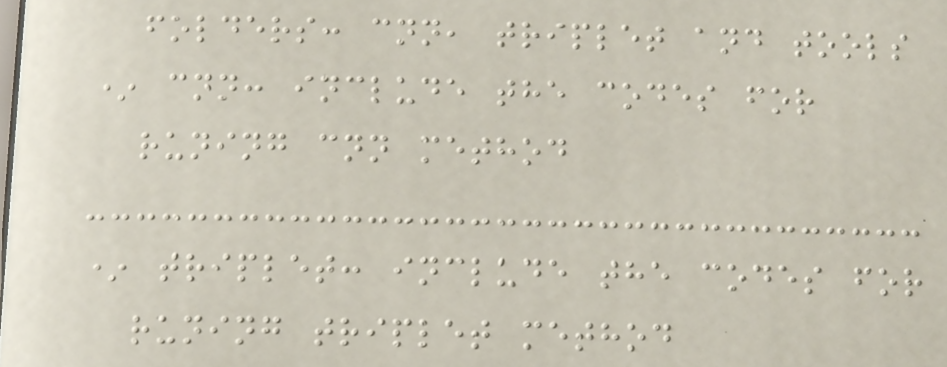folders: cnn, triplet and tools
* cnn: include the codes for
runing cnn method
* triplet: include the codes for
runing triplet method
